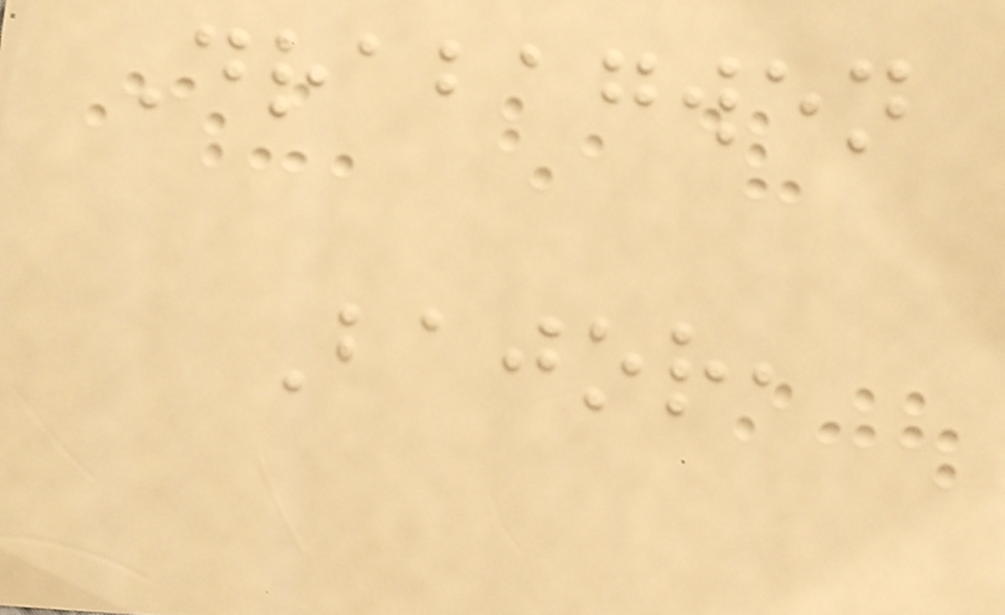Drabagwen
Bajor,
